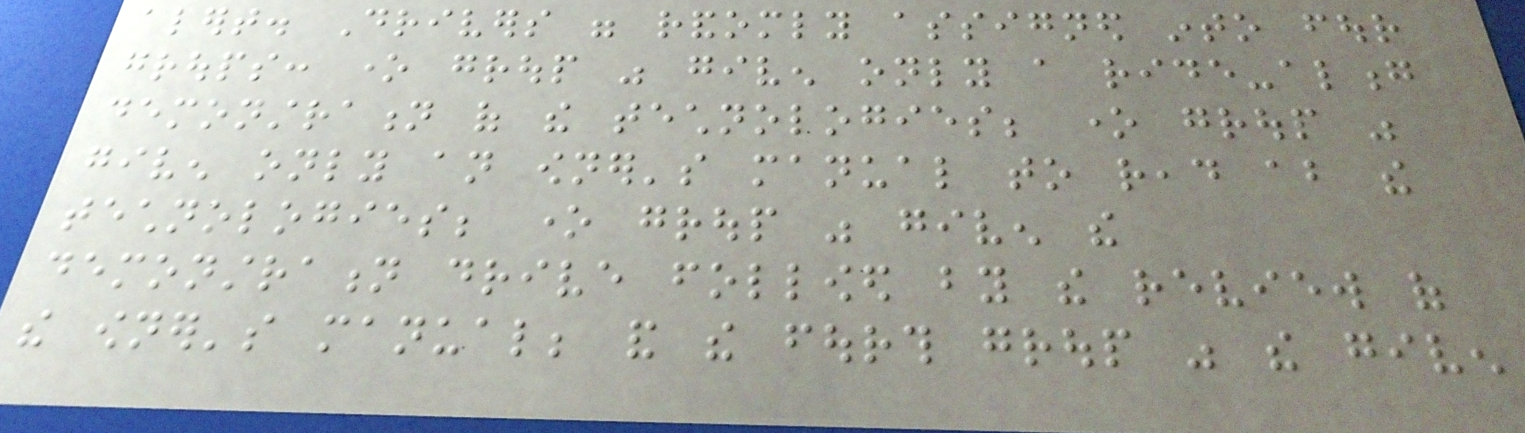alert. Drivers were randomly assigned into four
groups: one group was given only a ride-along
demonstration of the technologies; one group was
given only an owner's manual to read about the
technologies; one group was given the
demonstration drive followed by the review of
the owner's manual; and the fourth group was the given
